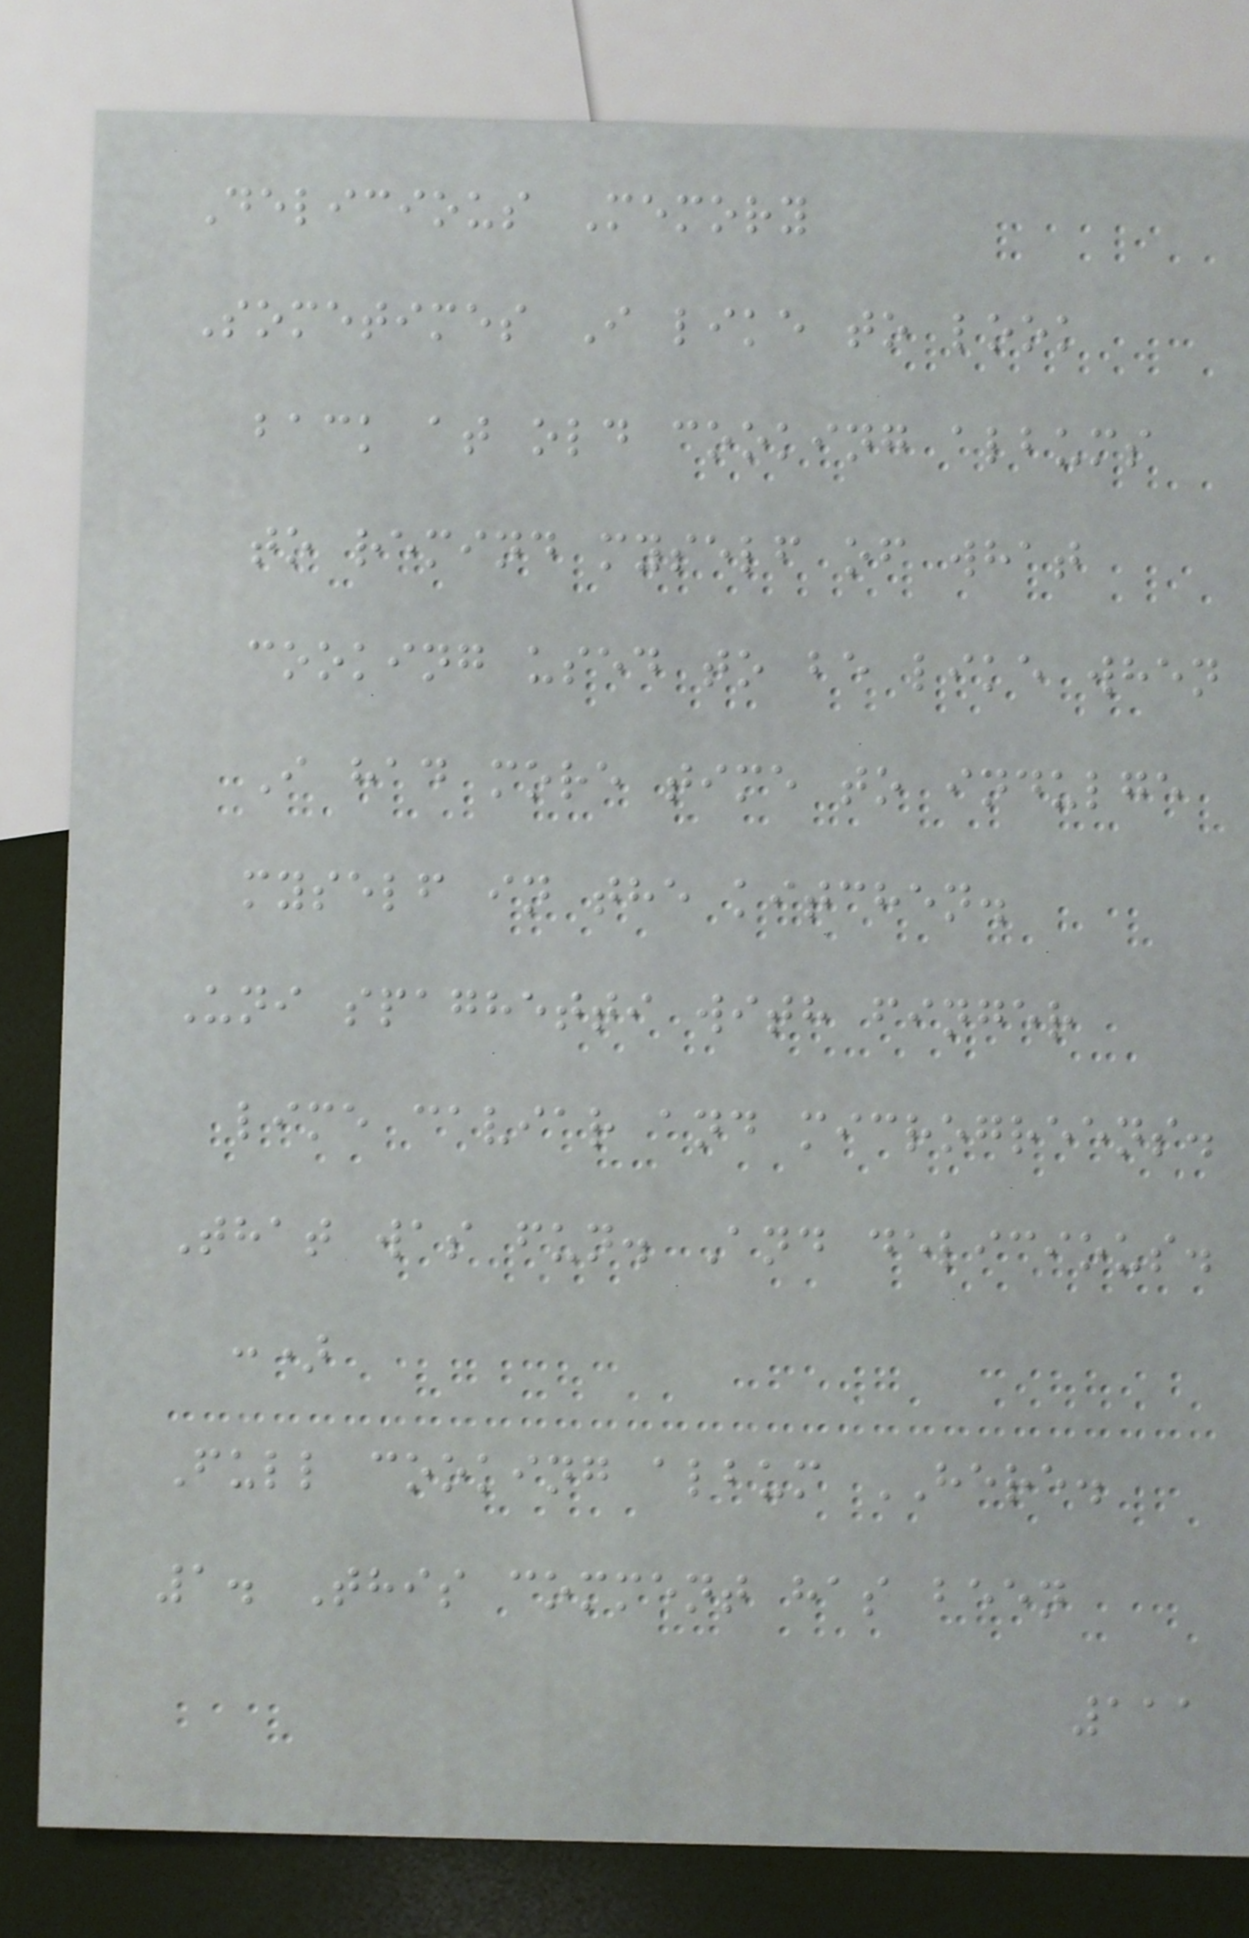Delicious Memory
Sometimes I like to look
back at old cooking albums
to remind myself of what
cooking used to be like when
I had more time to indulge
myself in the kitchen.
Uni spaghetti with finger
lime caviar and microgreens.
That was fun. And delicious.
:)
Full cooking album HERE.
1. This comment has been
111
